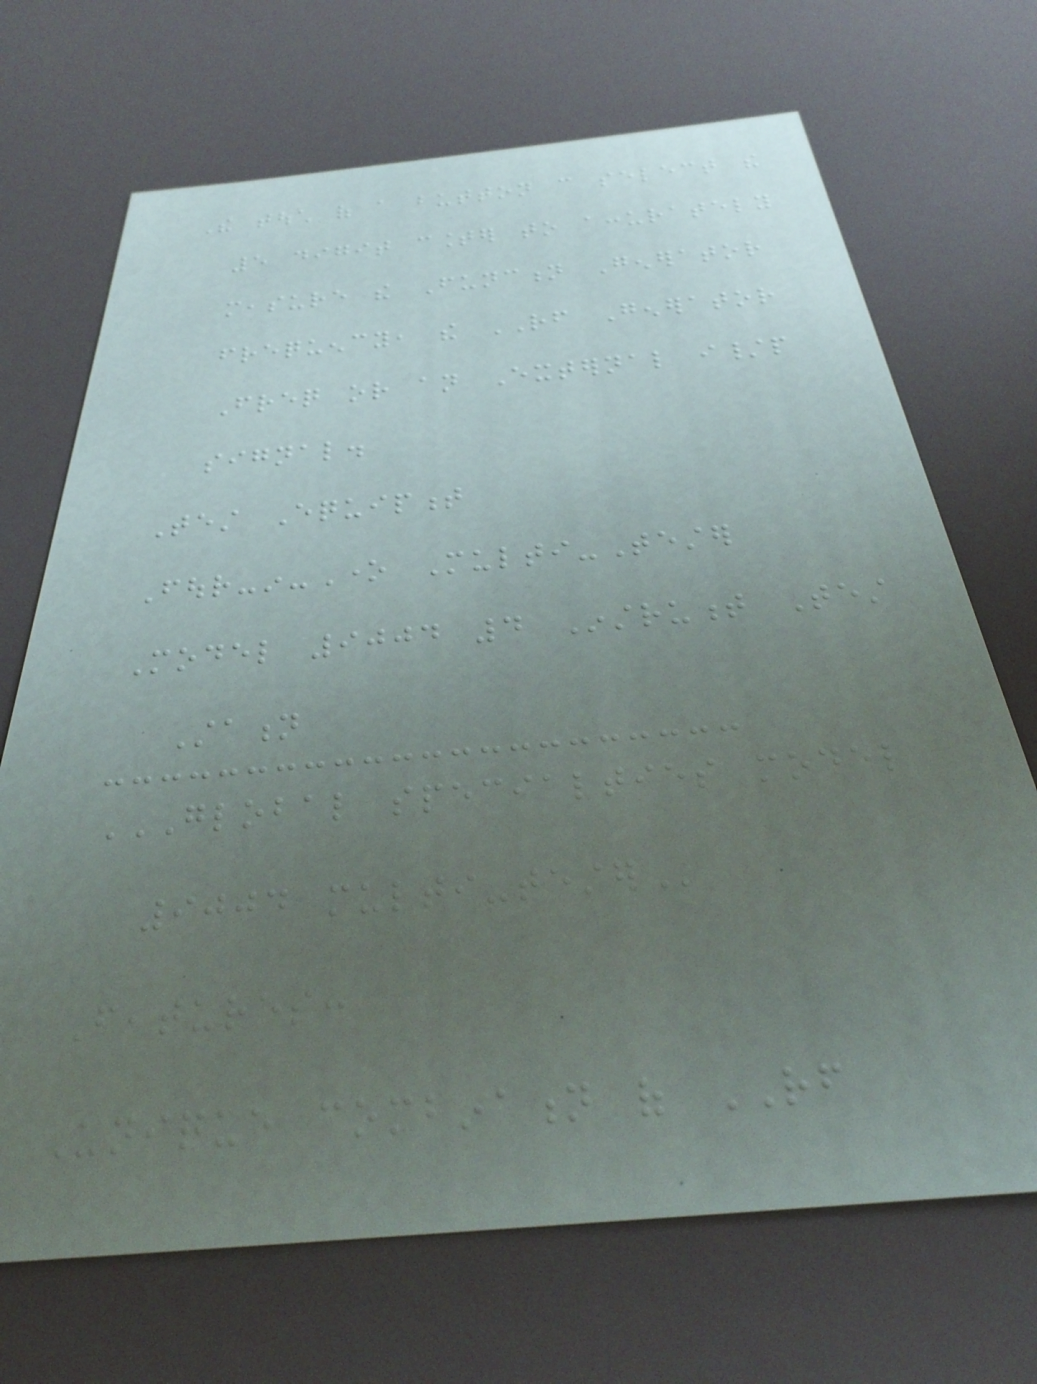The touch of a button can select the
5 digit counter to accurately
measure the Function Generator
frequency, the RF Generator
Freq or an External i/p
signal.
Test Equipment
Four-in-One Multi-Tester
Model 9004 4 Instrument Test
Station
GLOBAL SPECIALTIES MODEL
9004 MULTI-TESTER
Features:
Unique combination of RF
